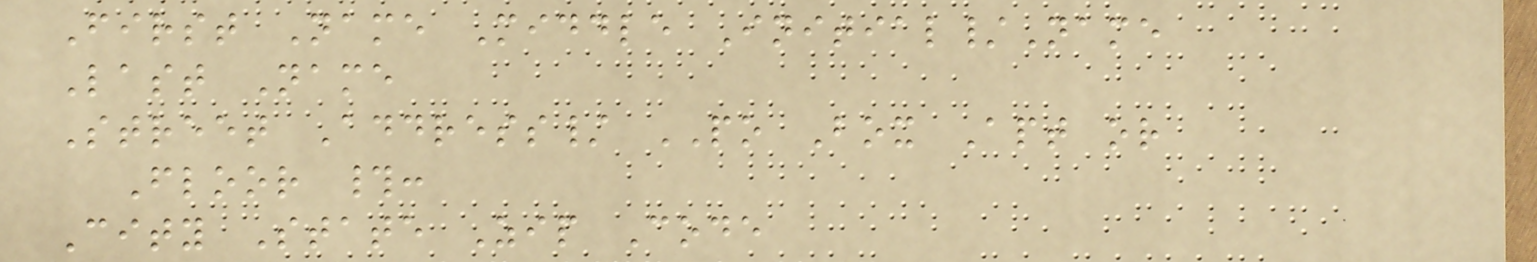First Name Middle Initial/Name
Last Name
Street Address/ PO Box Apt or
Floor #:
City State Zip Code
